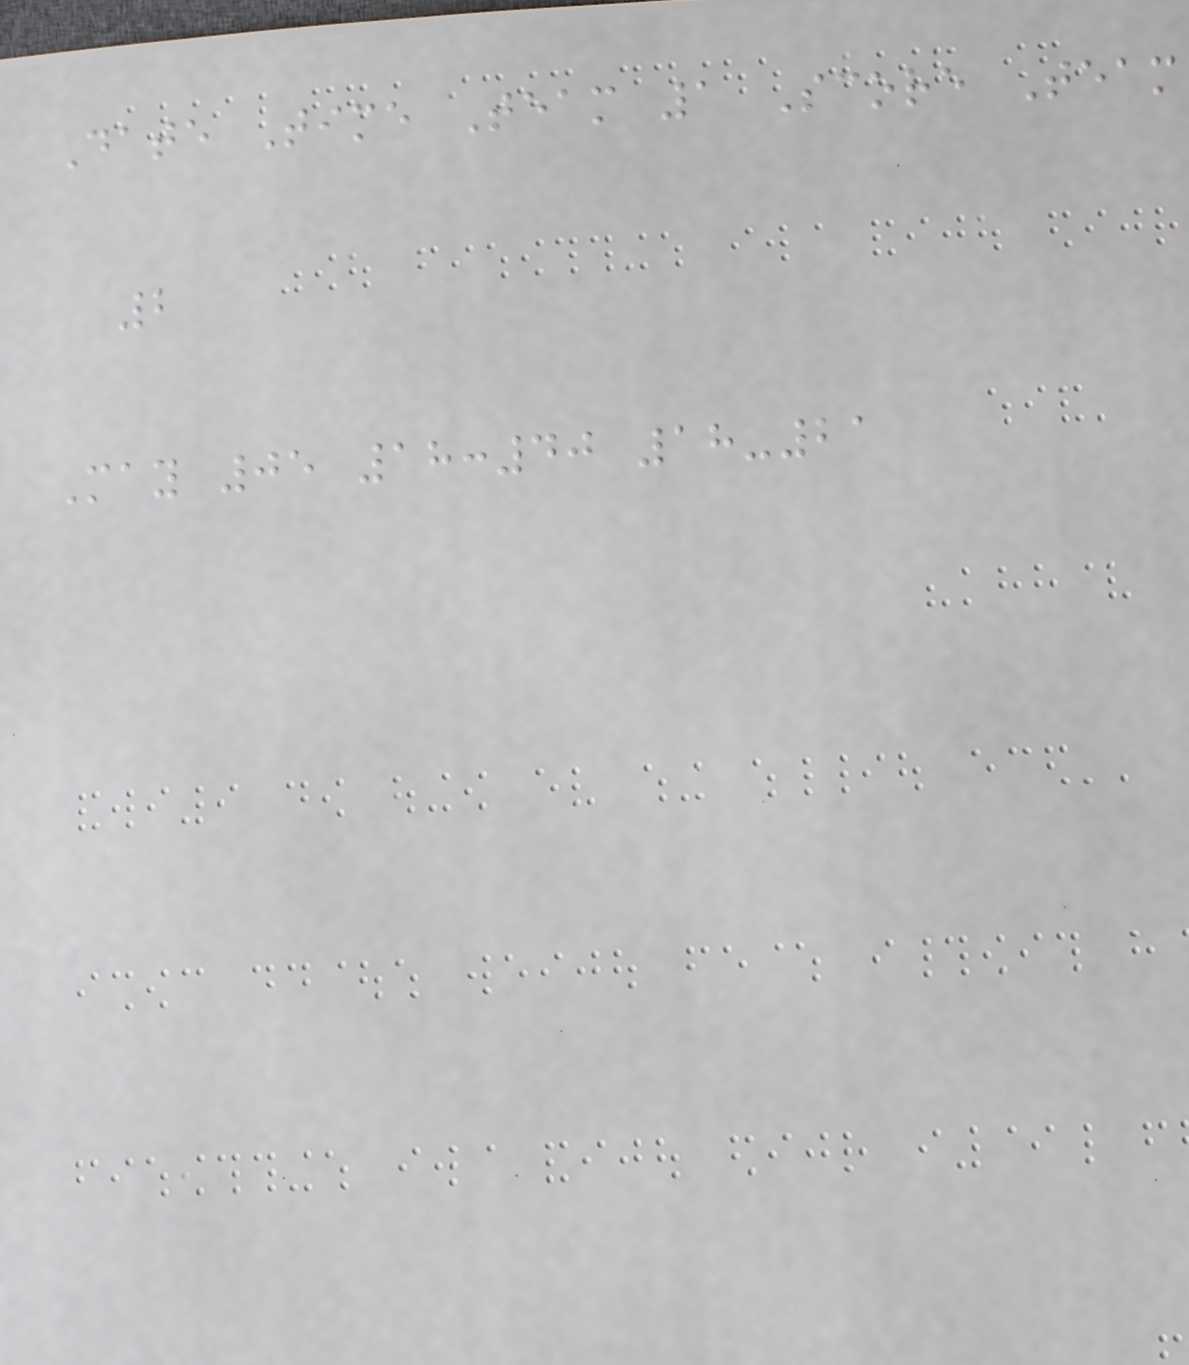Date Time Team 1 Score Team
2
May 05 18:40 18-21
